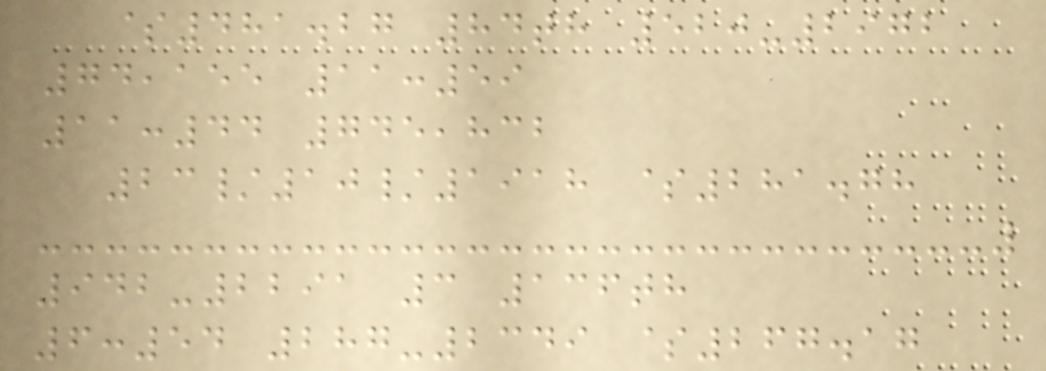$481.27 84th 520-2972
74,155 11:59
11:44 745,832
23/10/1918 $281.78
942-2291 3 136th
6:54 287-2349 $267.17
